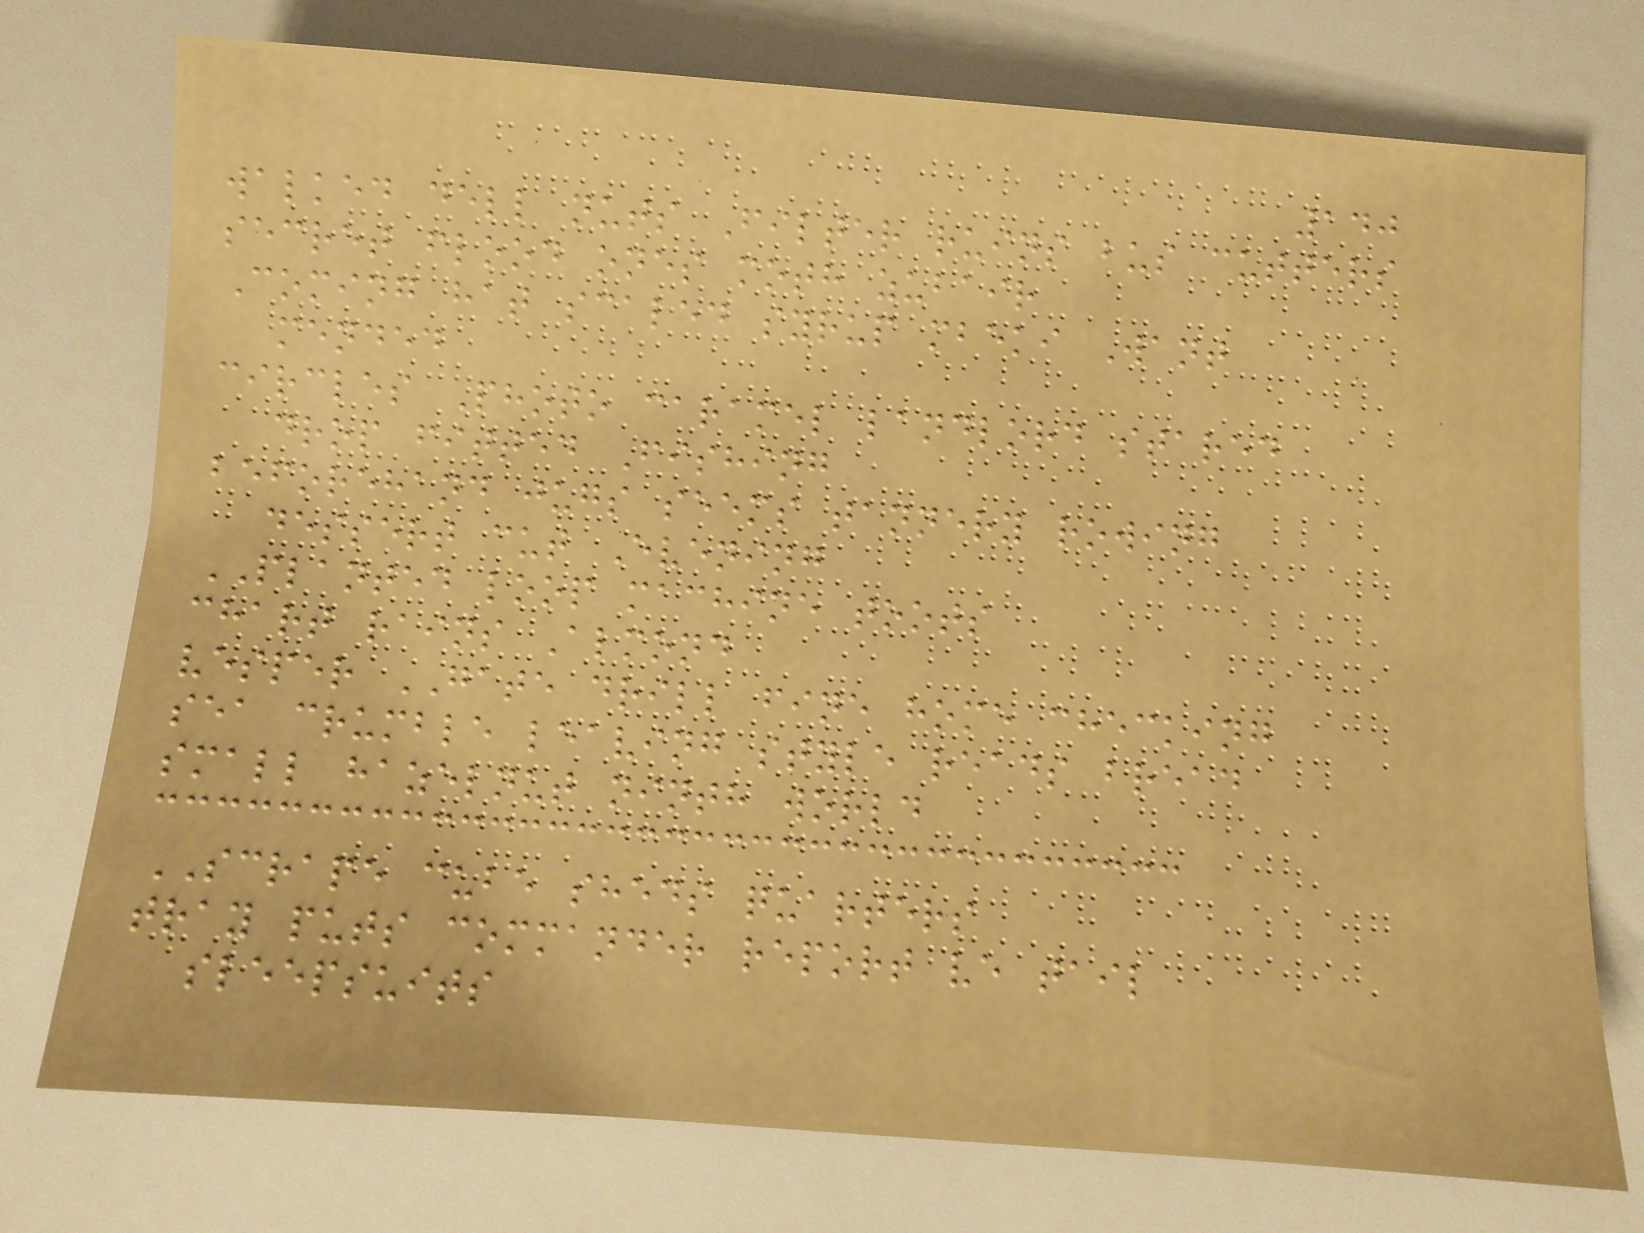140
walked dell nuts Filter ruins bus cutters
secret flood ones moth zubair
Coming hat scaled syrup mbeki Want
mended
circles Photo caramel landlord stared
drop fitted Fishing
beforehand jugs seems tannery rowing
dessert cut Evening
PLANTED loop machine toots
chart rains Almond
vesper GATE drill fine home checking
sea crumble leaving style reads bread
small hazelnut ninth world
SCRAPE cube sheds quarters
tray puts commander report ve tail
sleepsuits
